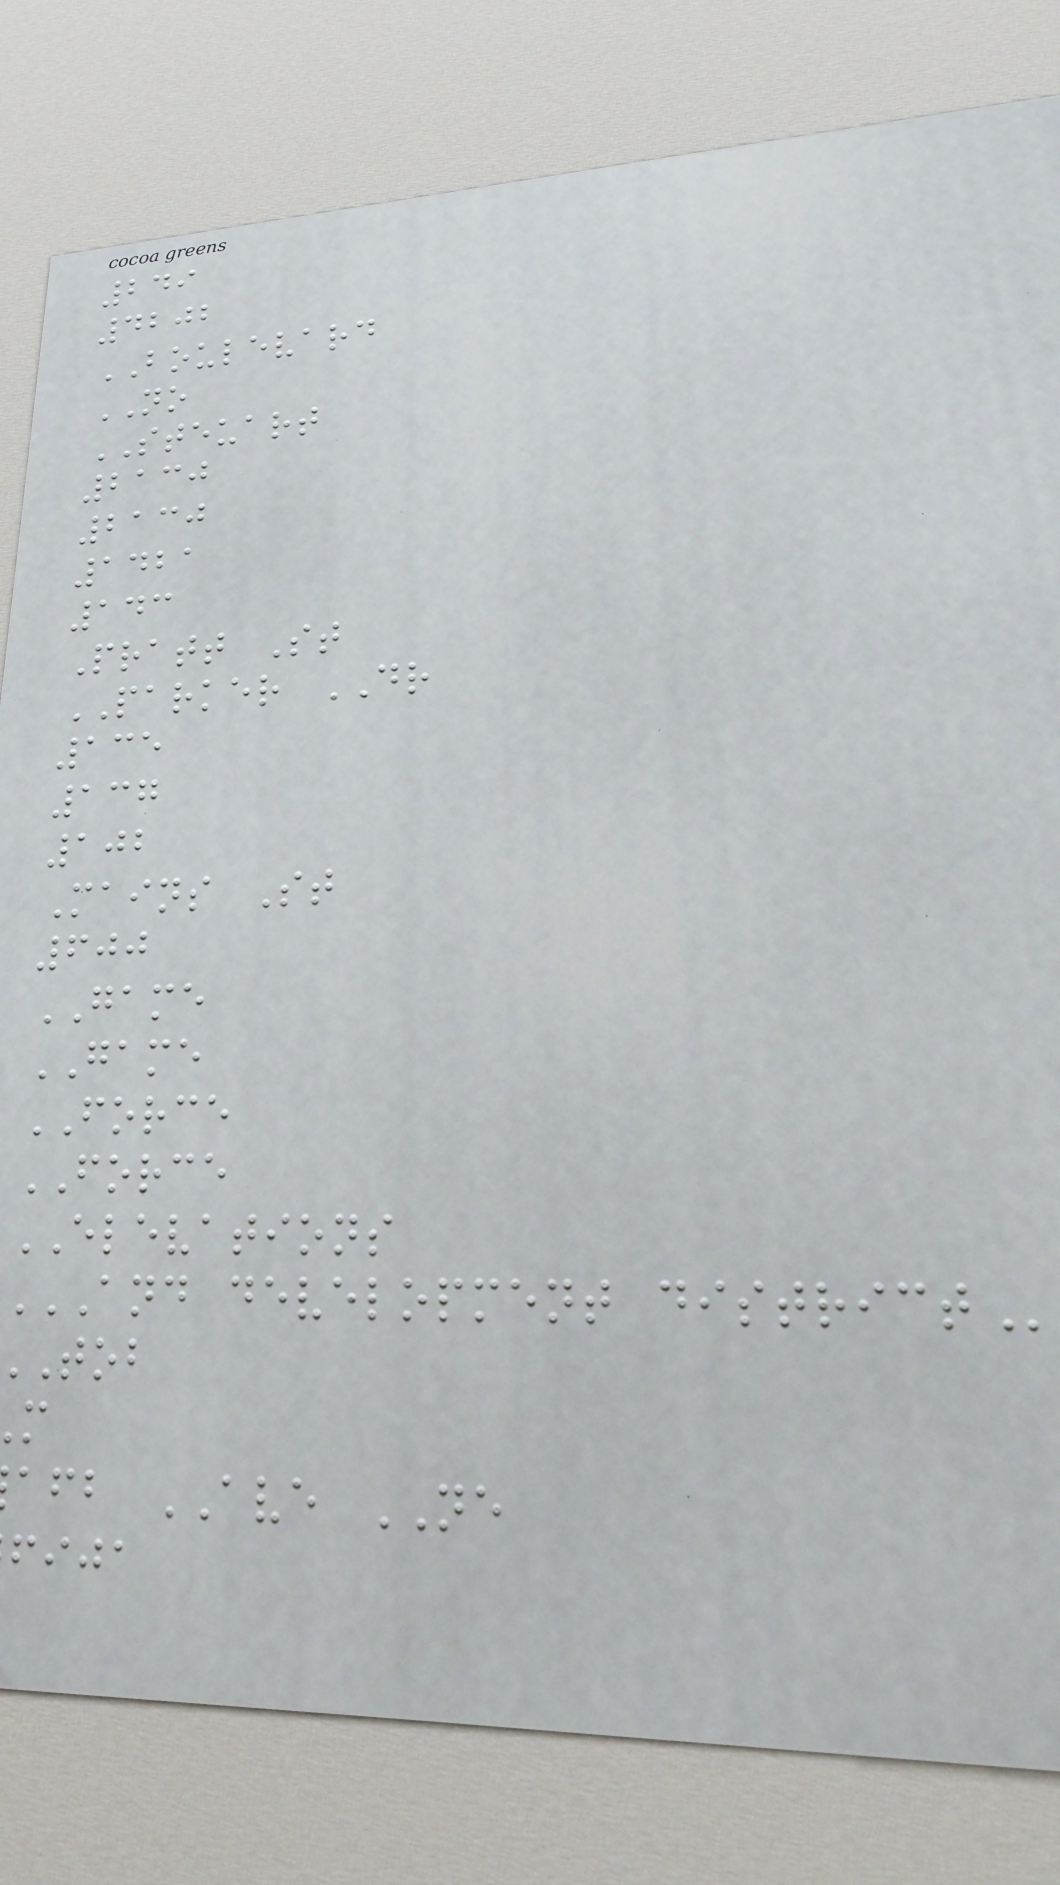249
4202
BOULEVARD
NO
STEUART
2130
2130
1421
143
Pratt St
PARKER DR
135
137
102
Mains St
600
GAME
GAME
FORCE
FORCE
ELEVATIONS
AND DEVELOPMENT DISTRICT
afb AVE NE
fija
